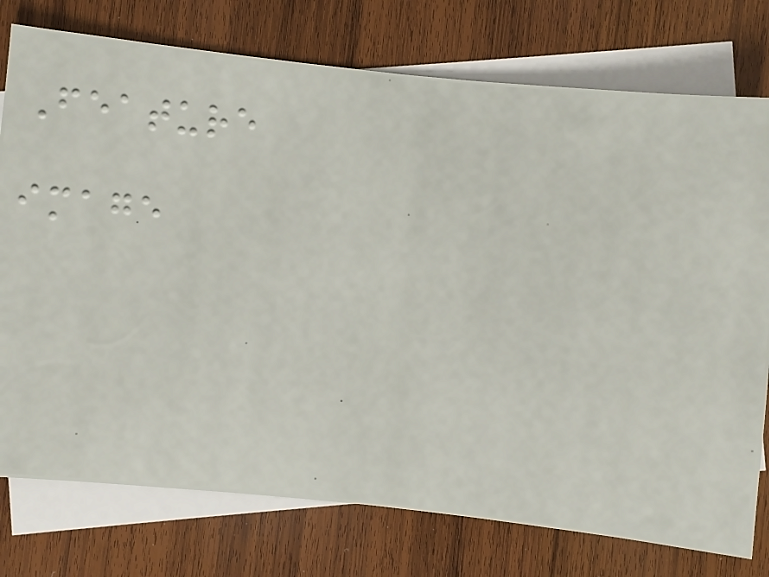Feature
image
